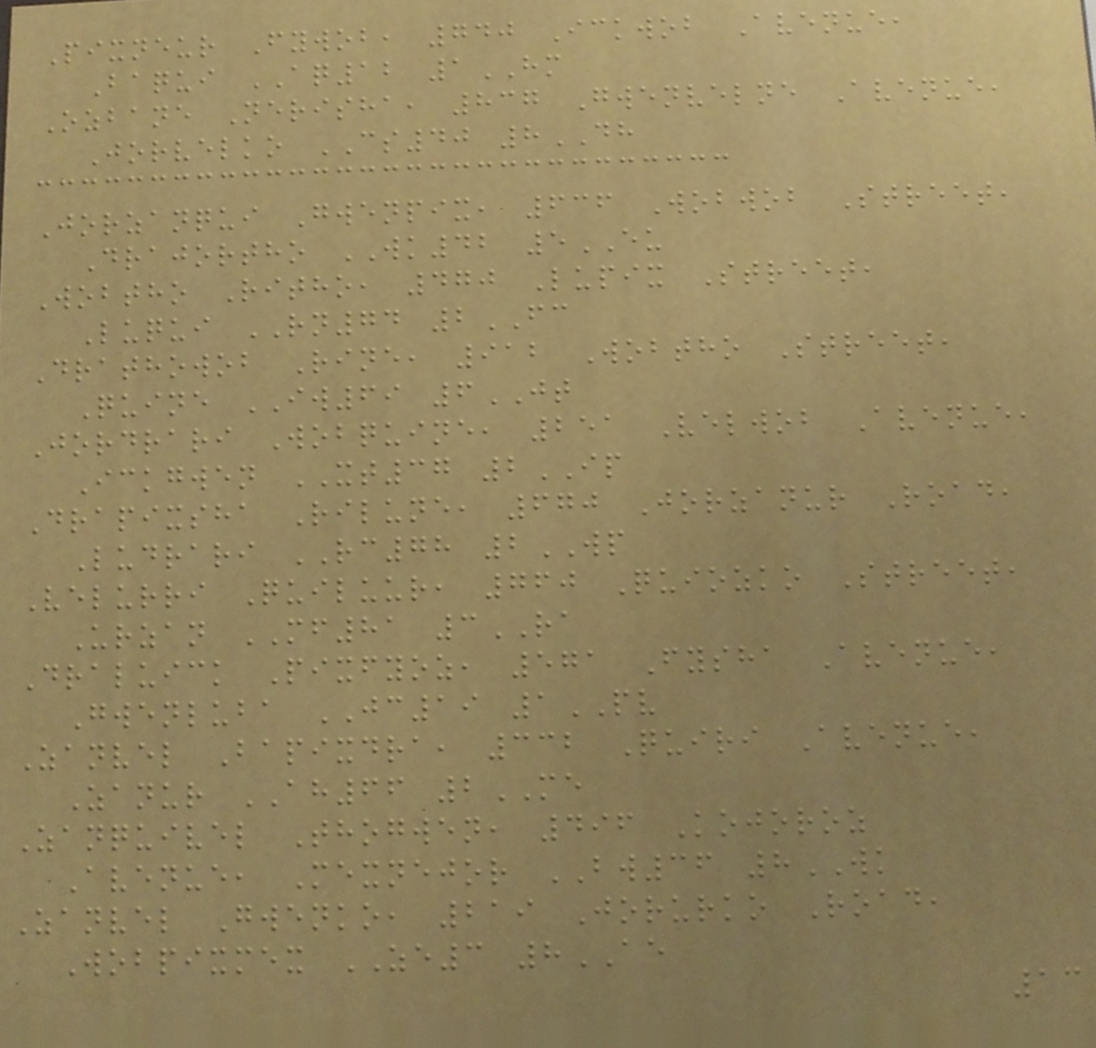Pixneur Fywob, 740 Ickwob Avenue,
Baqui AQ12 1HM
Ozbane Nerisha, 837 Gwenvelne Avenue,
Jorvelko CS40 8DH
Jorzanqui Gwenpix, 636 Wobwob Street,
Drajortho WK42 5EU
Wobtho Ritho, 470 Lupix Street,
Luqui RN74 2FC
Drathowob Rine, 912 Wobtho Street,
Quine IW69 6JT
Jordrari Wobquine, 251 Velwob Avenue,
Ickgwen XT37 2IP
Drapixsha Rilune, 670 Jorzanur Road,
Ludrari RC78 2WP
Velurri Quiluur, 760 Quiozko Street,
Urzan MF81 3RA
Draluick Pixfyoz, 571 Fysha Avenue,
Gwenluba JC19 1PV
Zanvel Bapixdra, 332 Quiri Avenue,
Zanur AH66 2ME
Zanquivel Thogwen, 496 Kojoroz
Avenue, Mexnejor BW36 8WK
Zanvel Gwenko, 219 Jorurko Road,
Wobpixmex ZE3 8AE
13
